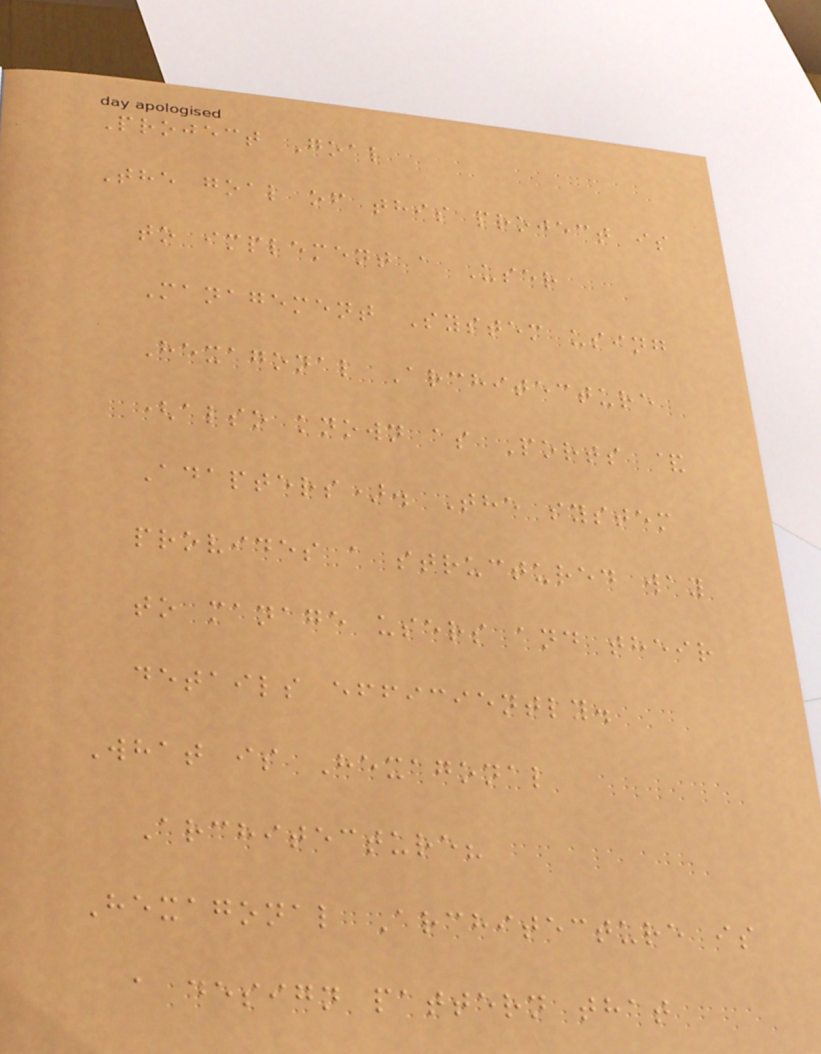Project Goal
The goal of this project is
to implement a User
Management System using
Hexagonal Architecture
(also known as Ports &
Adapters). The system
provides a structured way
to manage users and their
details efficiently.
What is Hexagonal
Architecture?
Hexagonal Architecture is
a design pattern that
